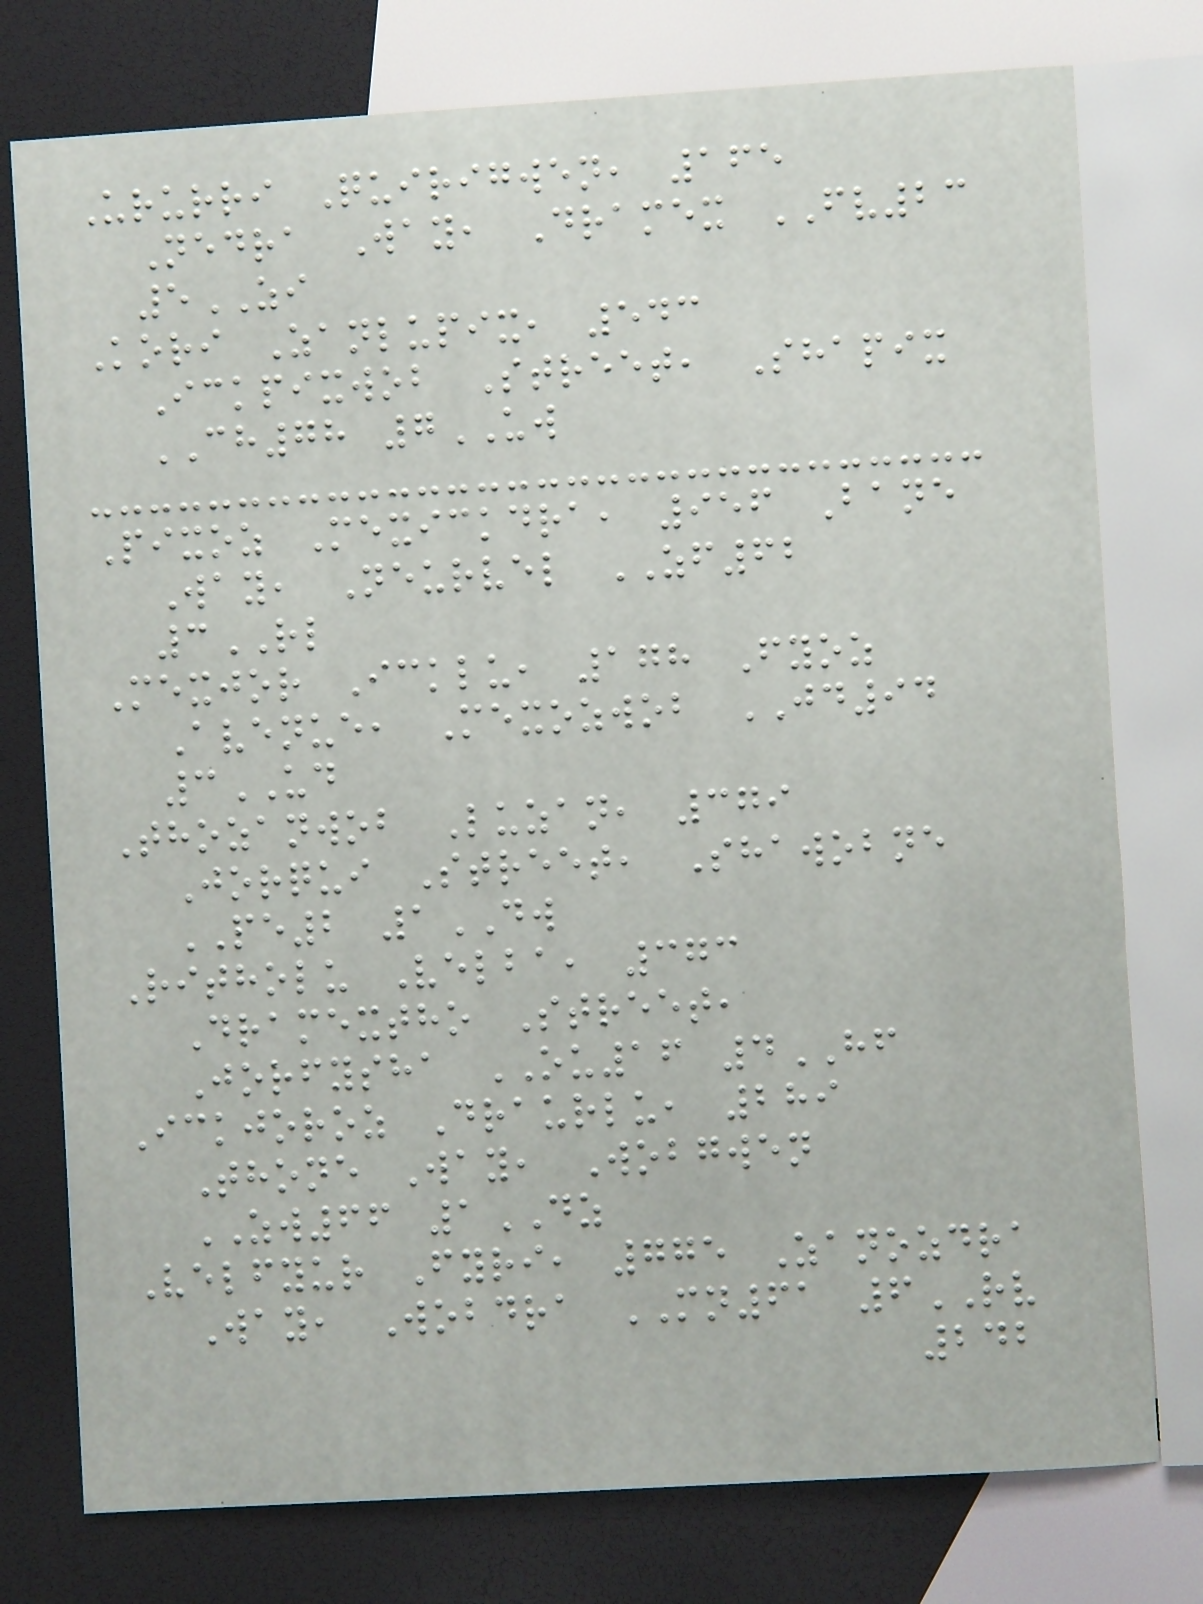Ururri Quirigwen, 165
Nedra Way, Dramex FV23
5ZI
Kori Zanlupix, 543
Ickpixwob Street, Shapix
CH78 7UW
Pixoz Mexickdra, 956 Bane
Way, Neurvel ZF62
3RL
Mexjor Icklu, 178 Fyoz
Avenue, Mexozwob JD94
3UD
Thozanwob Luzan, 379
Jorqui Street, Shawobne
PE2 1DW
Ritholu Velba, 373
Dramextho Street,
Jorfysha OU16 4HF
Ickjoroz Draurlu, 289
Thone Way, Wobgwen
ZW66 1DZ
Velfyur Fyri, 775 Zanozdra
Way, Wobdra MN61 6RV
242
